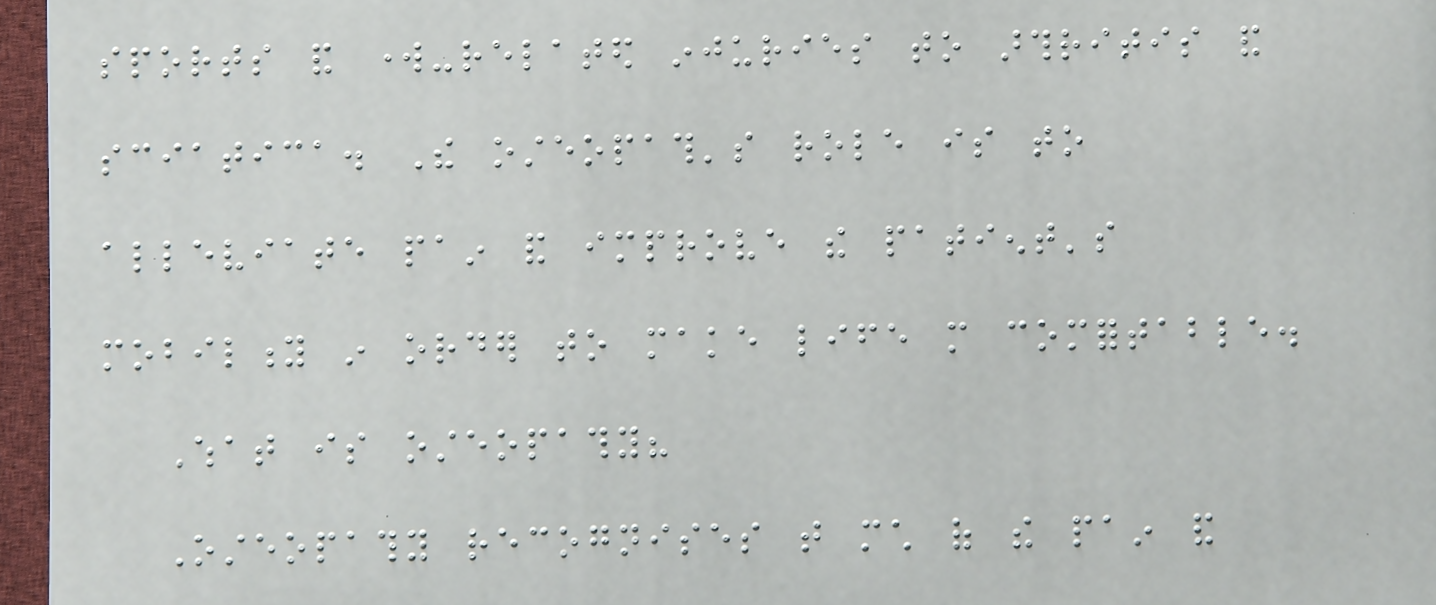sports and work-related injuries to arthritis and
sciatica. The osteopath's role is to
alleviate pain and improve the patient's
mobility in order to make life more comfortable.
What is osteopathy?
Osteopathy recognises that much of the pain and
